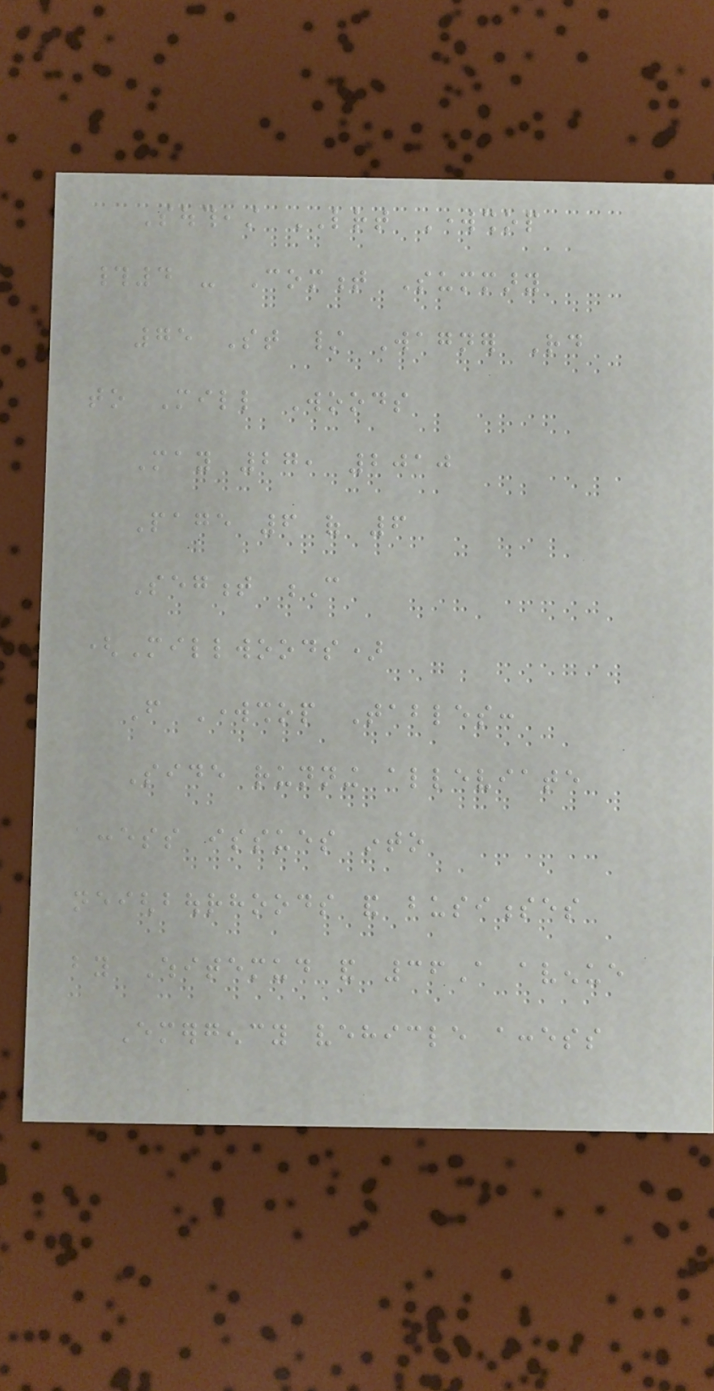Southeast LRT Workshop
#4 - Comment Summary
75 St / Wagner Rd
to Mill Woods
May 27, 2010
Page 6 of 6
Segment C
(Millwoods)
From Workshop Tables:
Side running alleviate
access issues into
neighbourhoods and businesses
by Whitemud and 36A avenue
Emergency vehicle access
